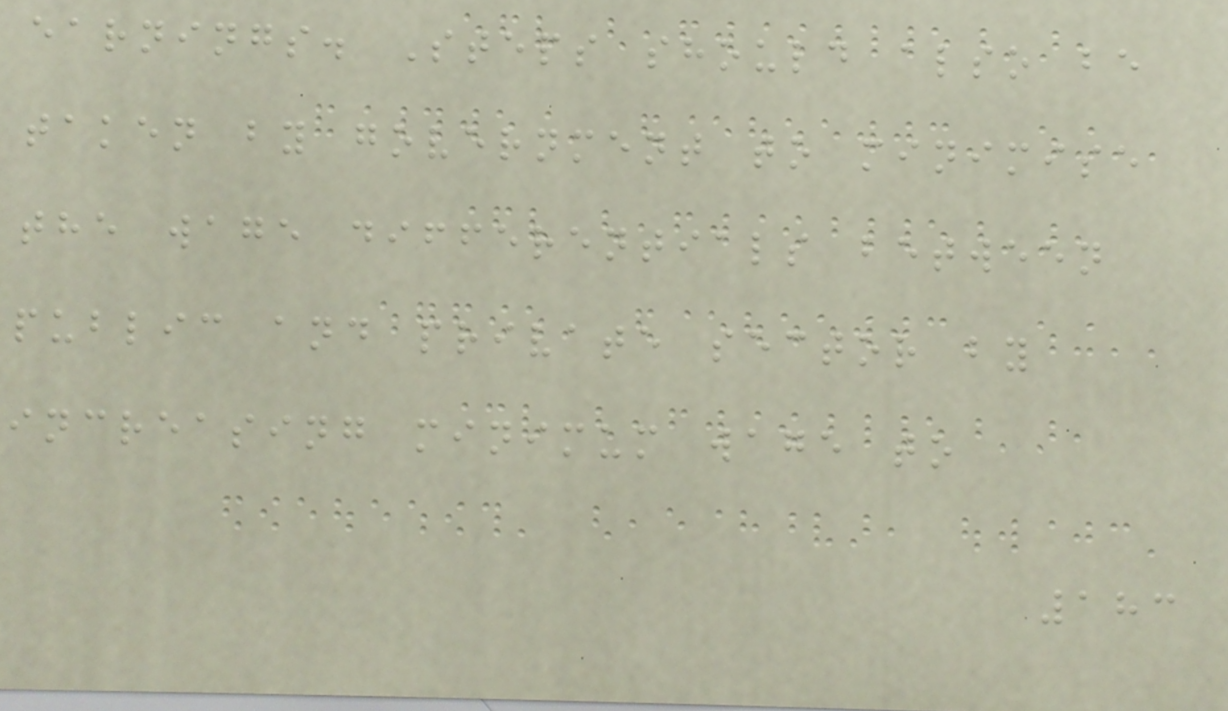earnings. Steps should also be
taken by government to minimise
the wage differentials between
public and private sector by
increasing minimum wage to
183
